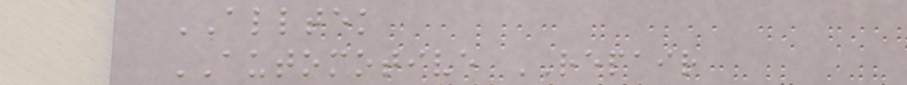ALLTEK
AUTOMOTIVE REPAIR
